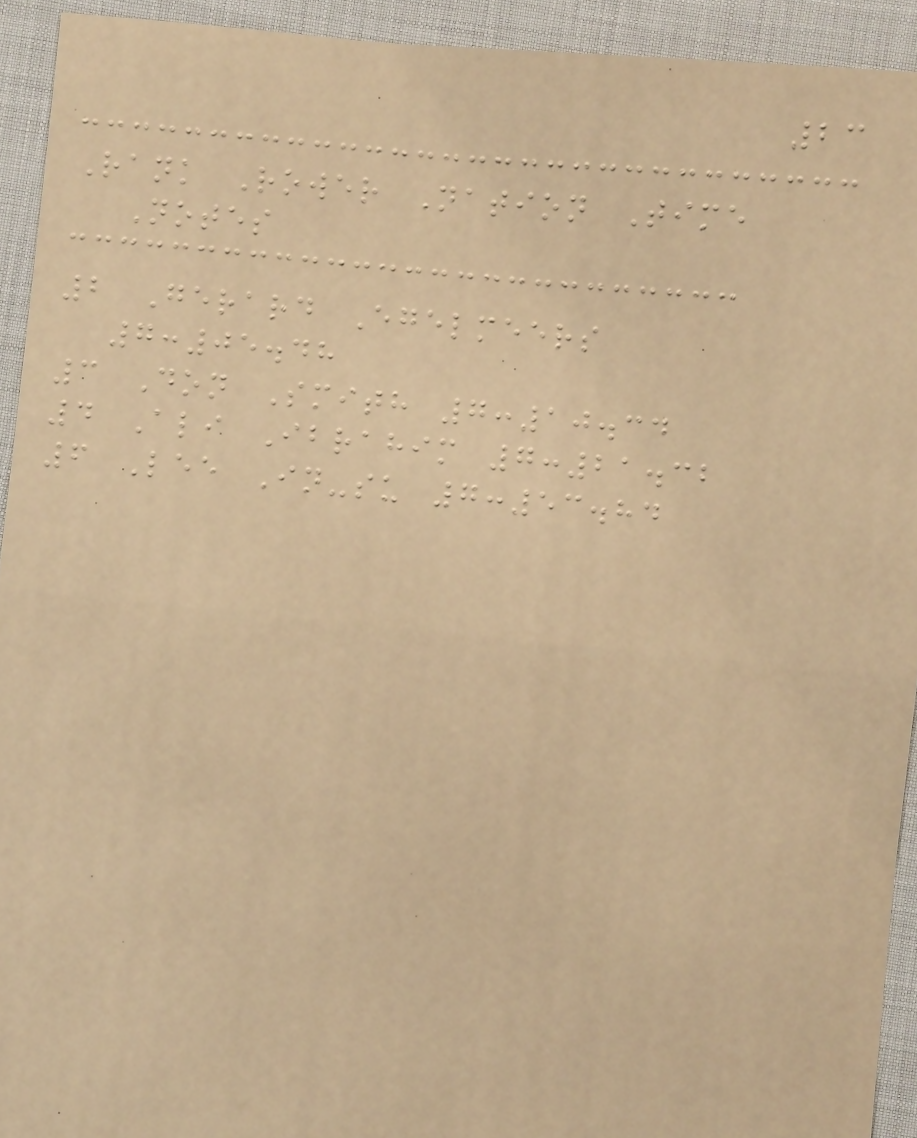23
Rank Rower Nation Time
Notes
2 Gerard Egelmeers
7:05.48
3 Don Smith 7:10.34
4 Ali Ibrahim 7:21.32
6 Lee In-su 7:53.84
